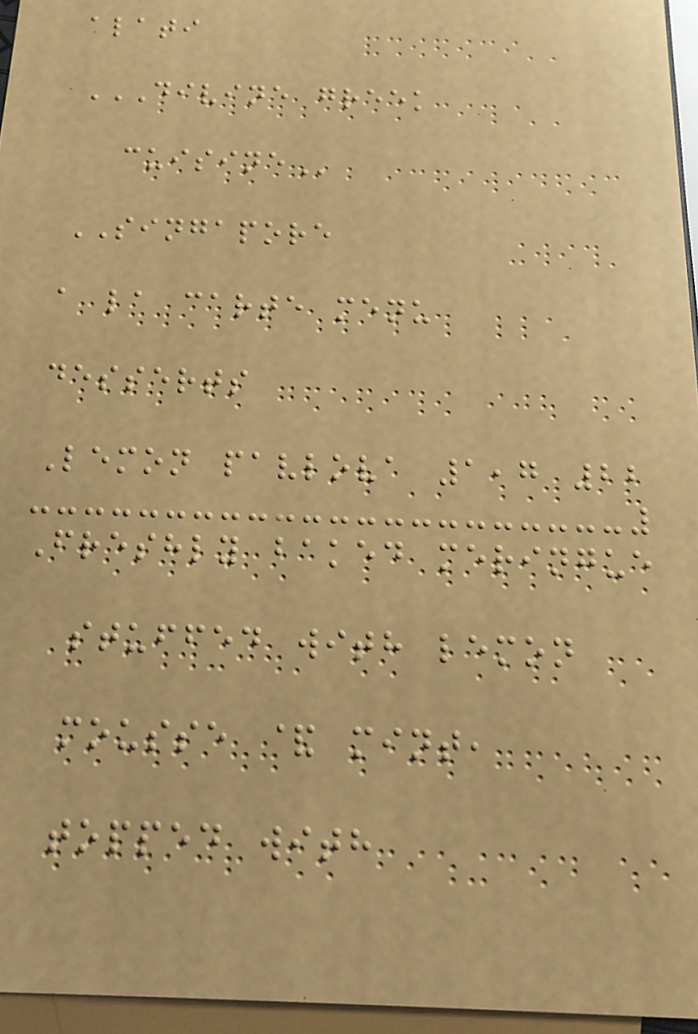alati
DIVINE GREEK
CUISINE
SINGAPORE
a la carte menu
desserts
Lemon pavlova 1,7 22
Freshly baked meringue
stuffed with lemon
mousse & mint,
topped with
